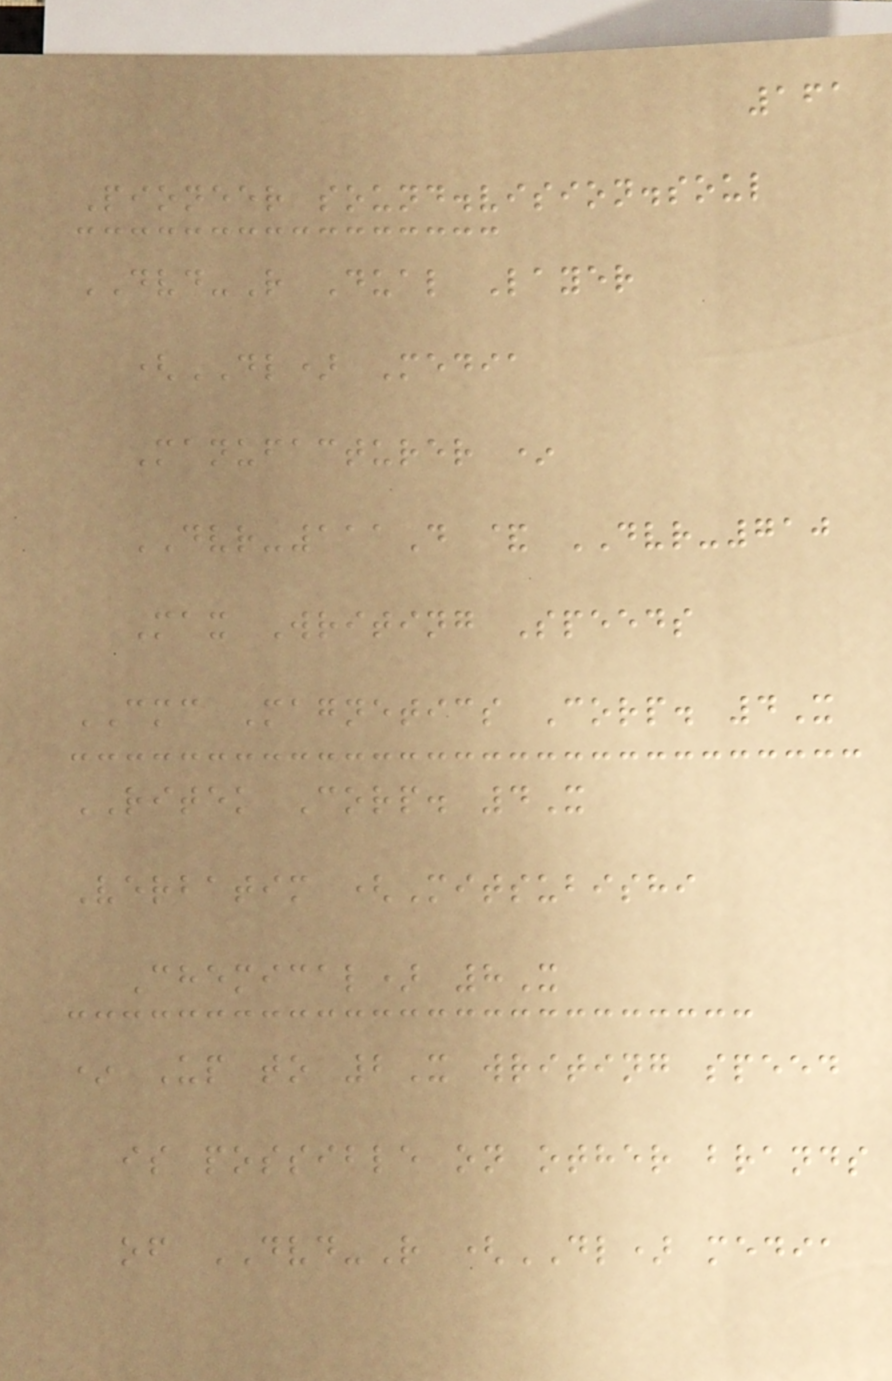161
Pioneer sound.vision.soul
DVD-R Dual Layer
(DL) Media
Manufacturer *
DVR-111D & DVR-710
Max Writing Speeds
CMC Magnetics Corp. 4X
RITEK Corp. 4X
Verbatim (Mitsubishi
Chemical) 8X
* Up to 2X writing speed
is possible on other brands
of DVD-R (DL) media
